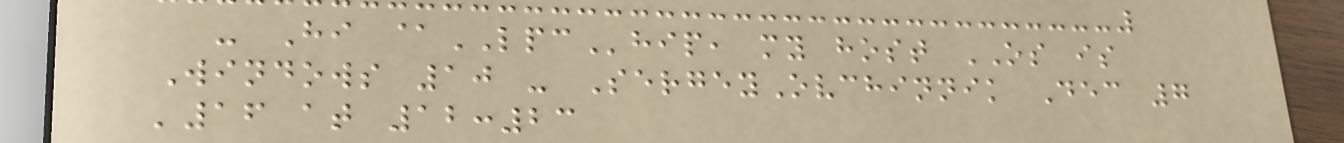- Hi @LPChip, my host OS is
Windows 10 - SergeyOvchinnik Dec 7
'16 at 12:23
